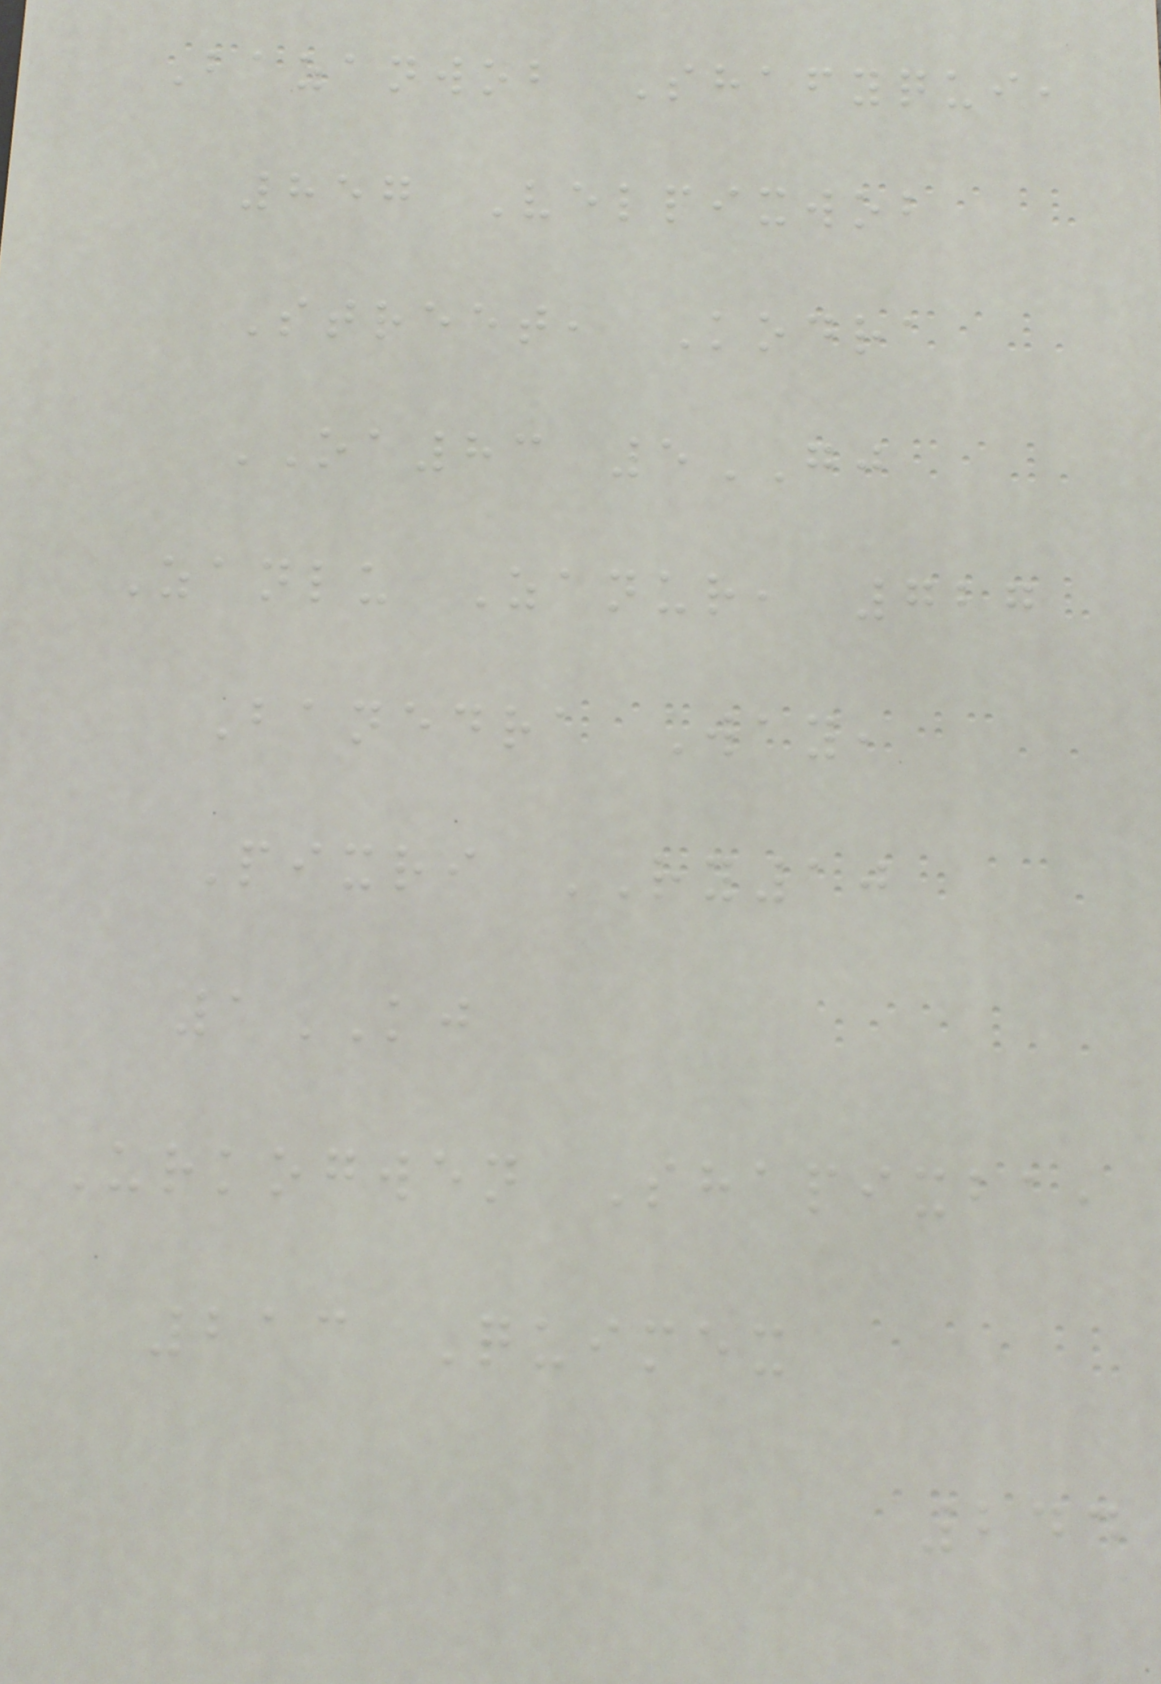Bazanwob Shafyqui,
857 Velpixwob
Street, Kodra
OA83 5GJ
Zanlu Zanur, 727
Banedra Way,
Pixri RY10
1KJ
Urkogwen Shapixba,
213 Quimex
244
